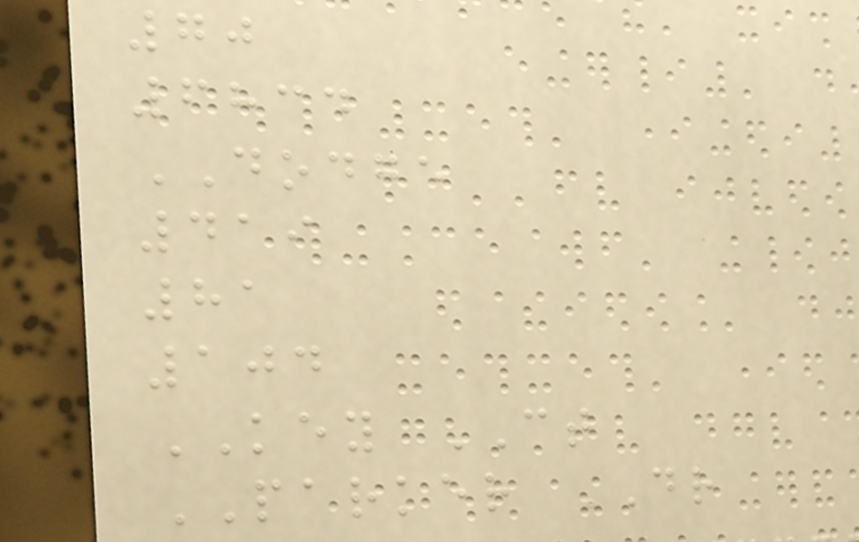70
6834
DODGE
419
81
104
KEY CT
PARKER DR
